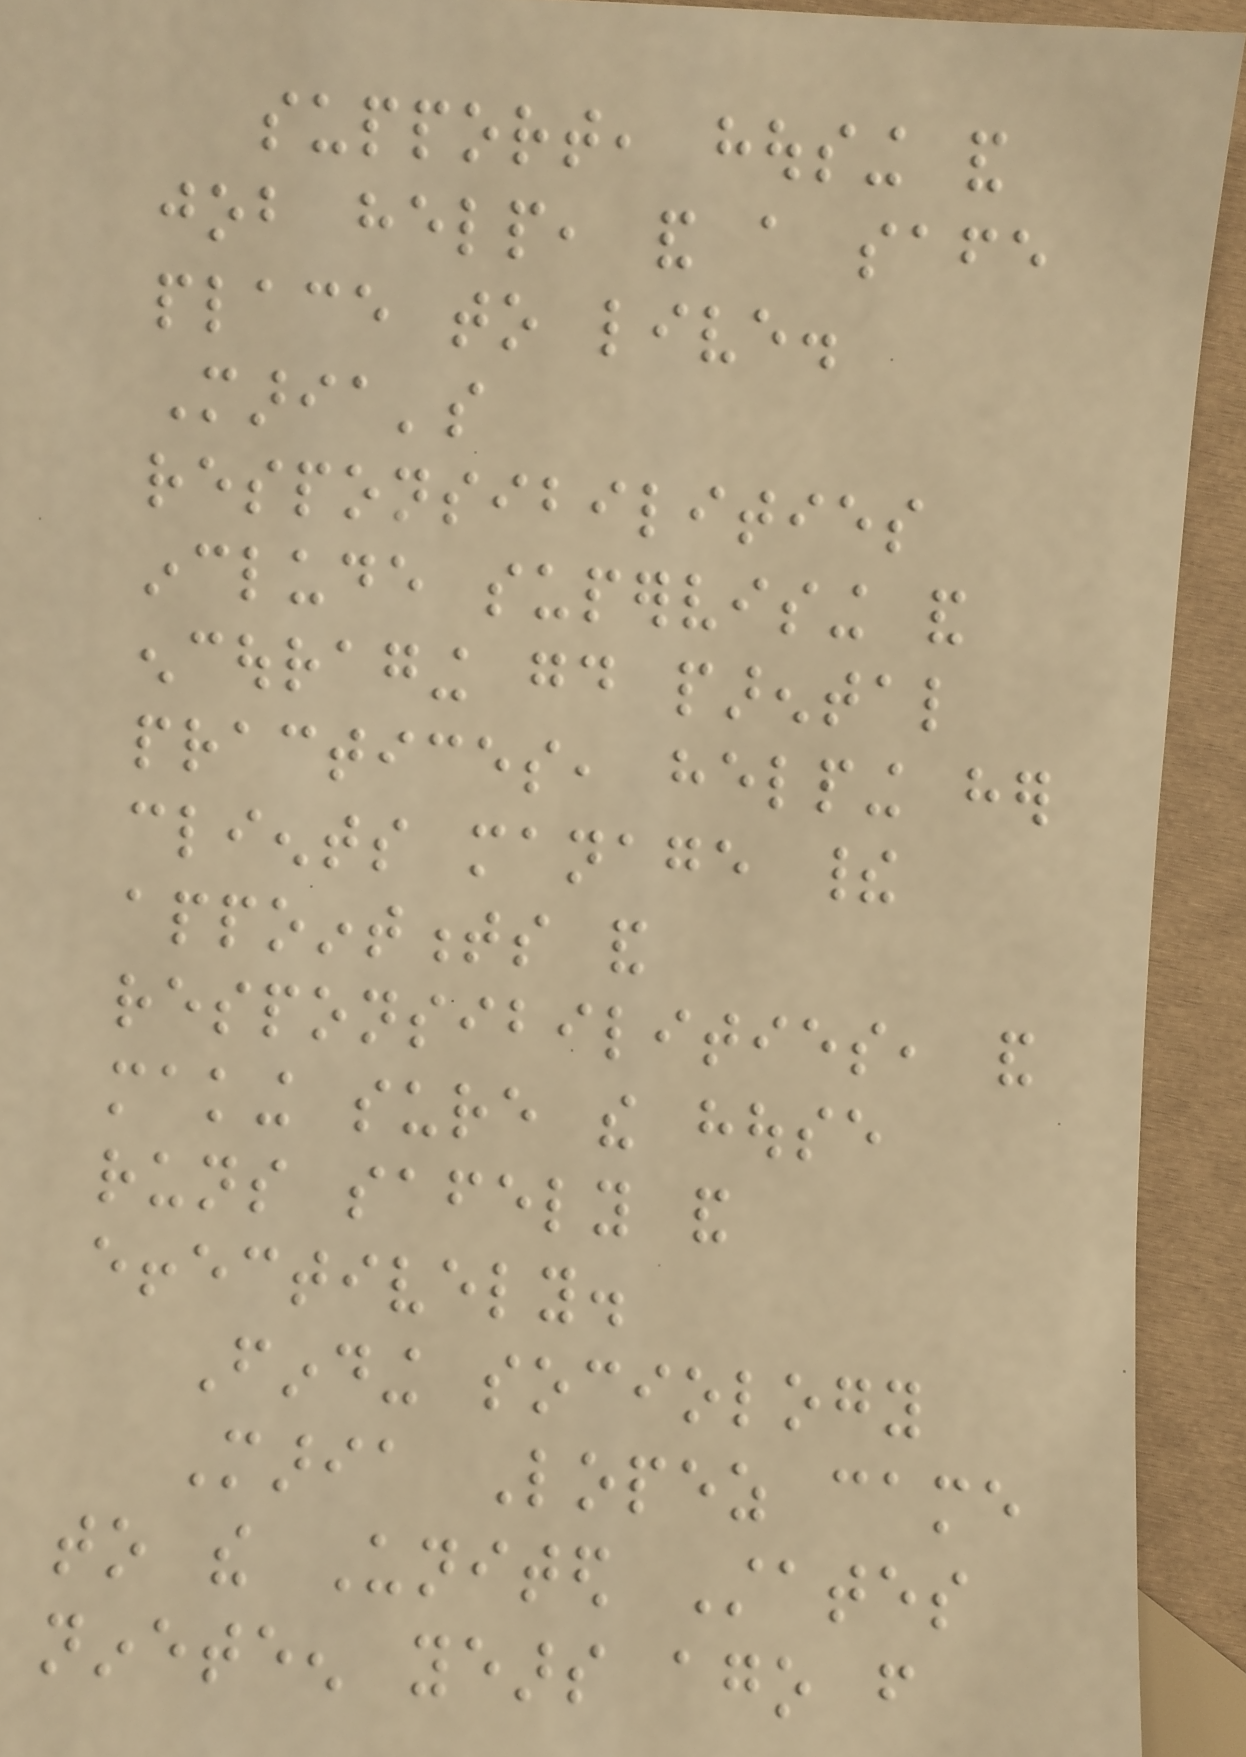support, housing and
job help, and a safe
place to live.
Maria's
responsibilities
include supervising and
encouraging good parental
practices, helping her
clients manage their
appointments and
responsibilities, and
making sure the house
runs safely and
effectively.
Finding sociology
Maria Lopez came
to the United States
nineteen years ago from
